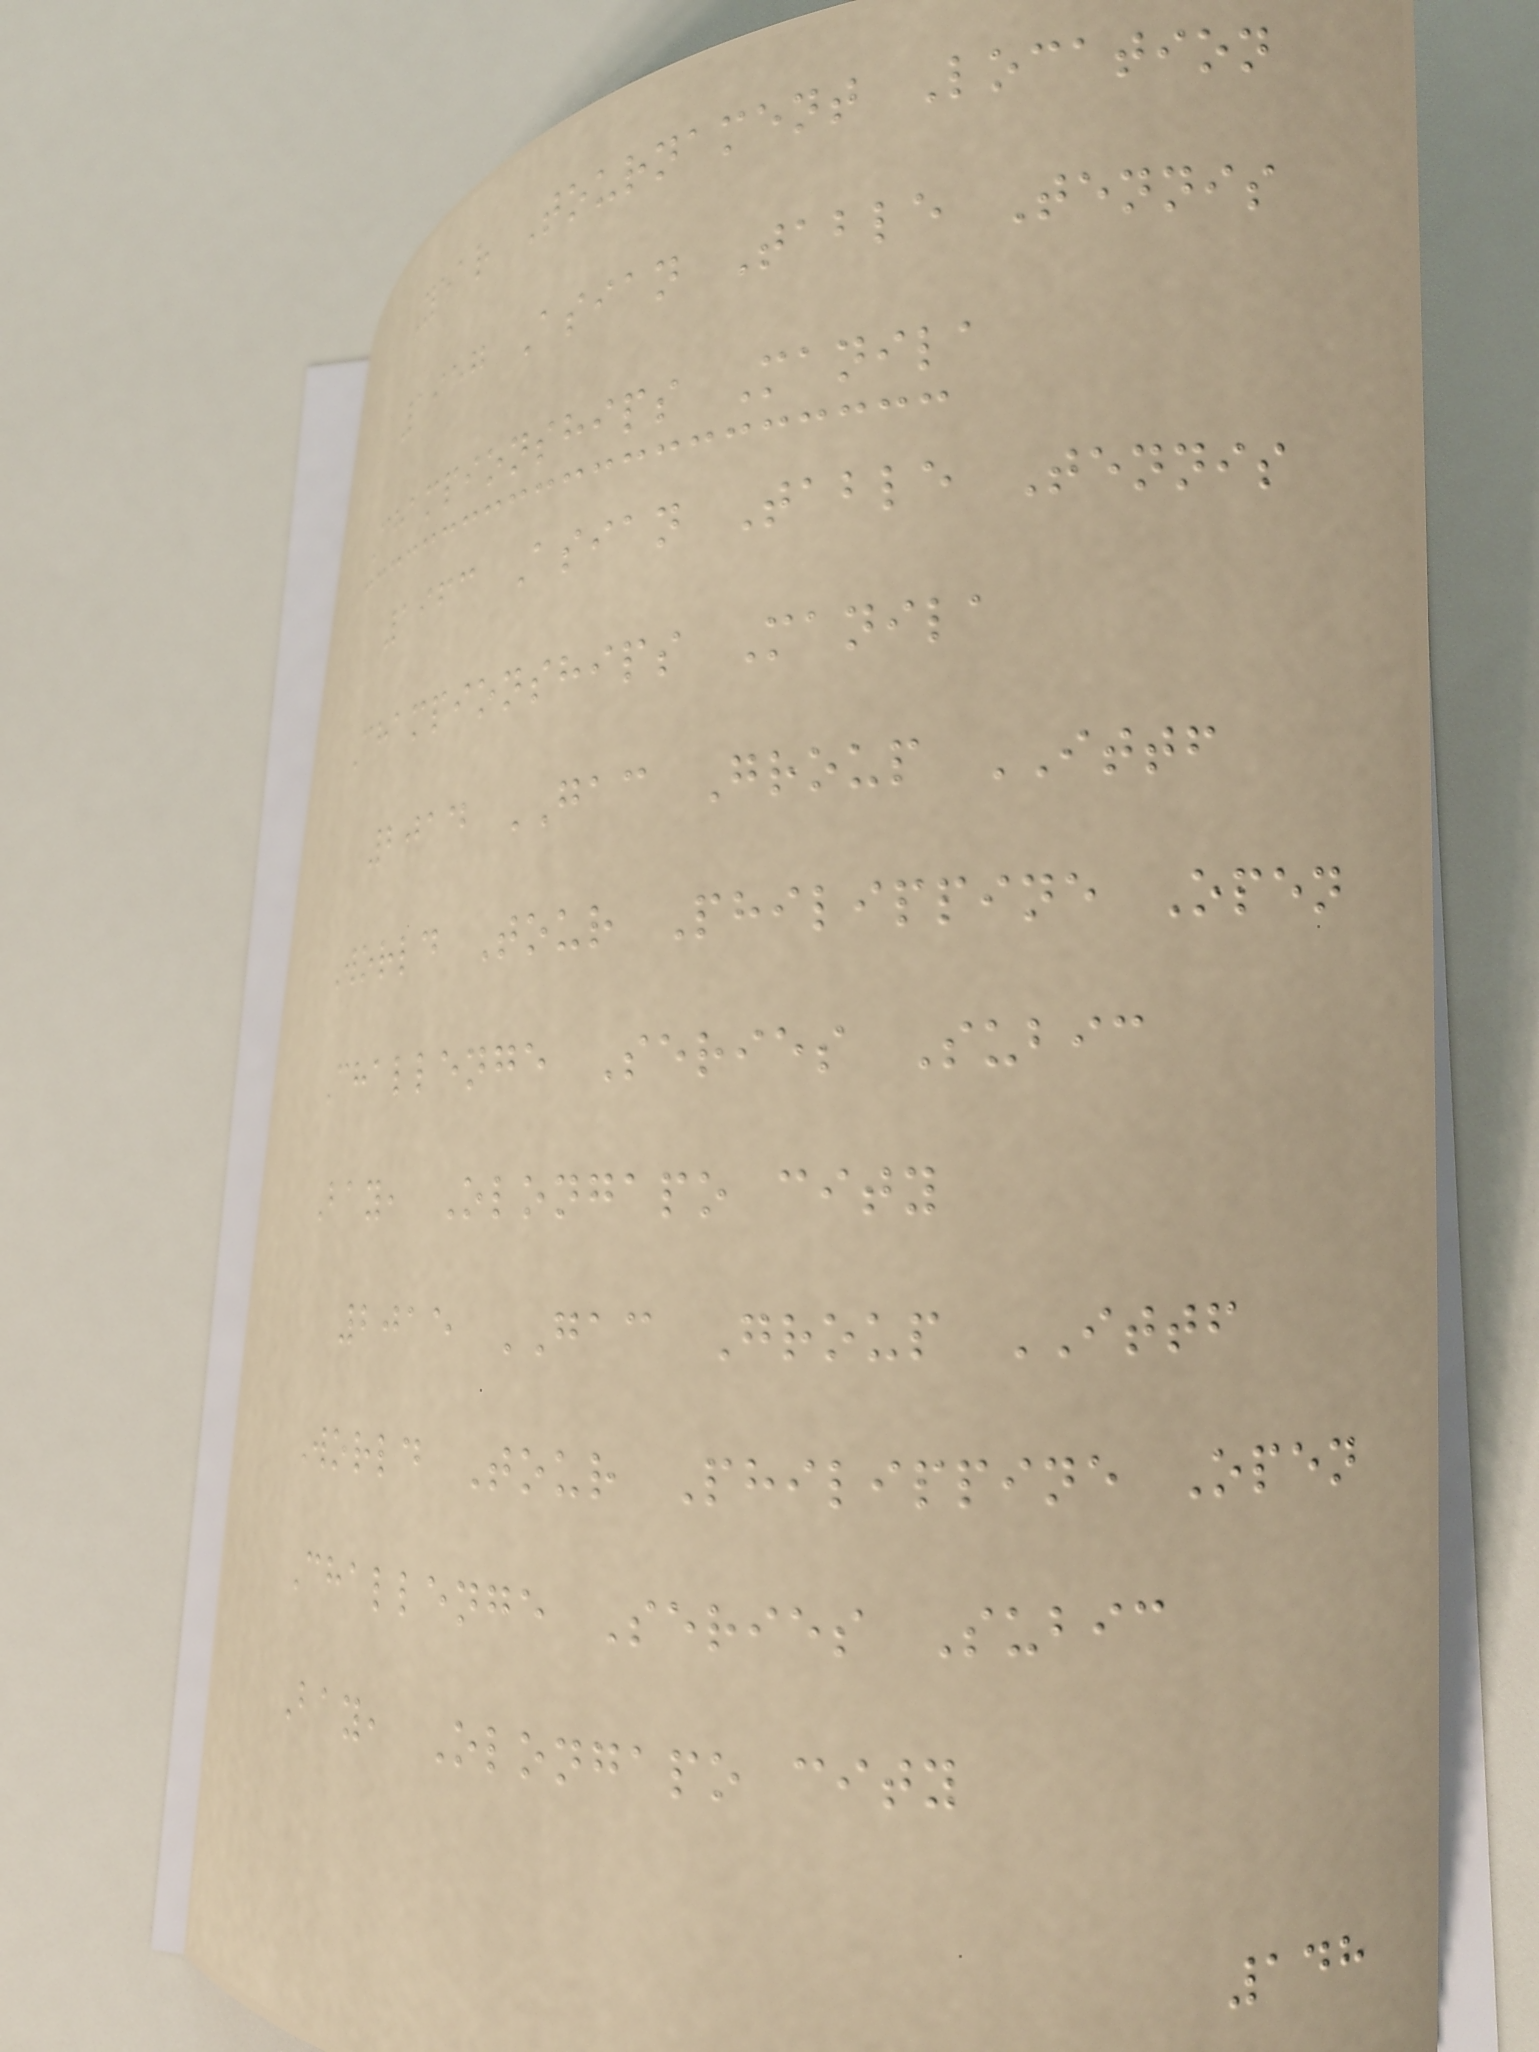Year Tournament Location
1957 Asian Table Tennis
Championships Manila
1963 Asian Table Tennis
Championships Manila
2014 GAC Group ITTF
World Tour Philippine Open
Challenge Series Subic
Bay, Olongapo city
2015 GAC Group ITTF
World Tour Philippine Open
Challenge Series Subic
Bay, Olongapo city
148
